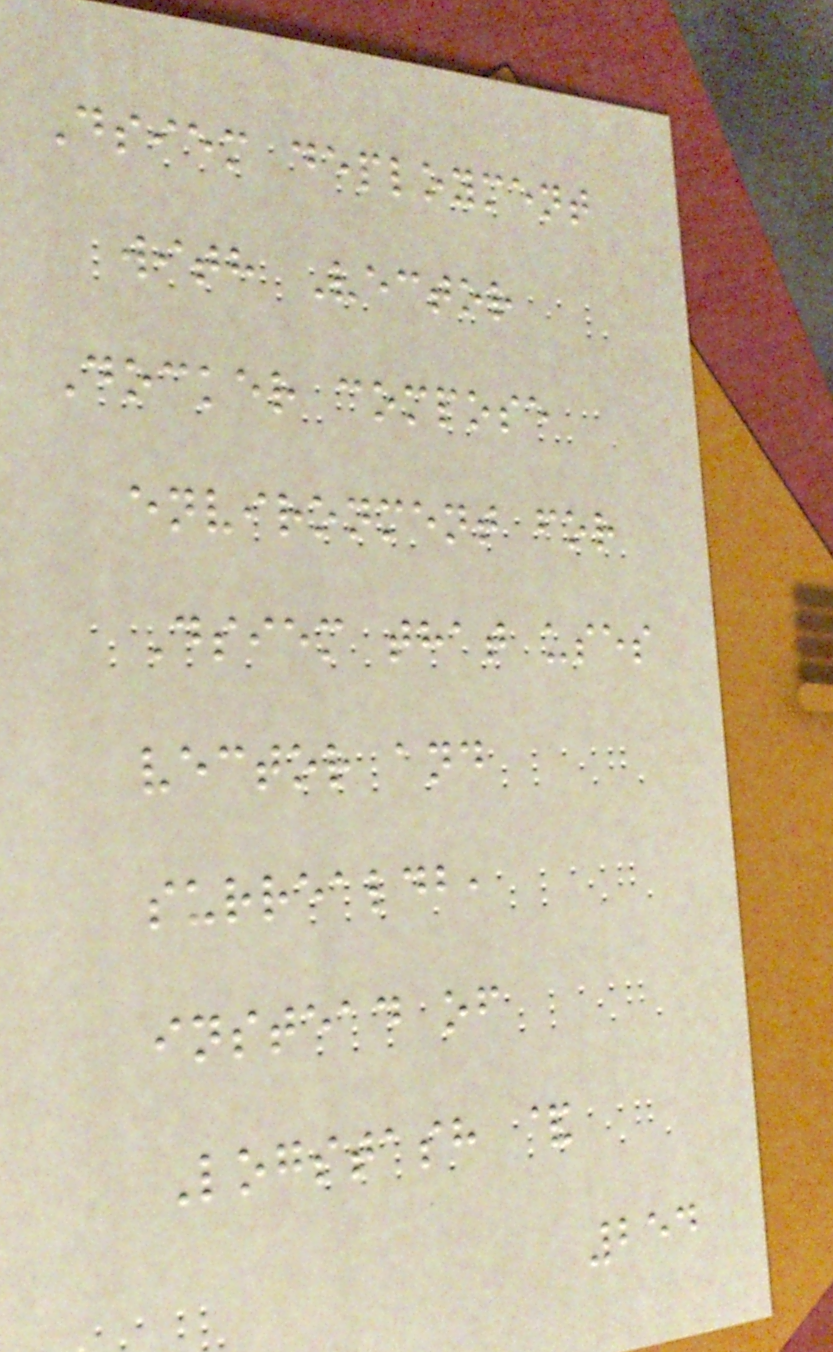Dsiem deployment
with Vector
Docker compose
environment for
Dsiem that uses
vector and
surrealdb,
instead of
Logstash &
254
